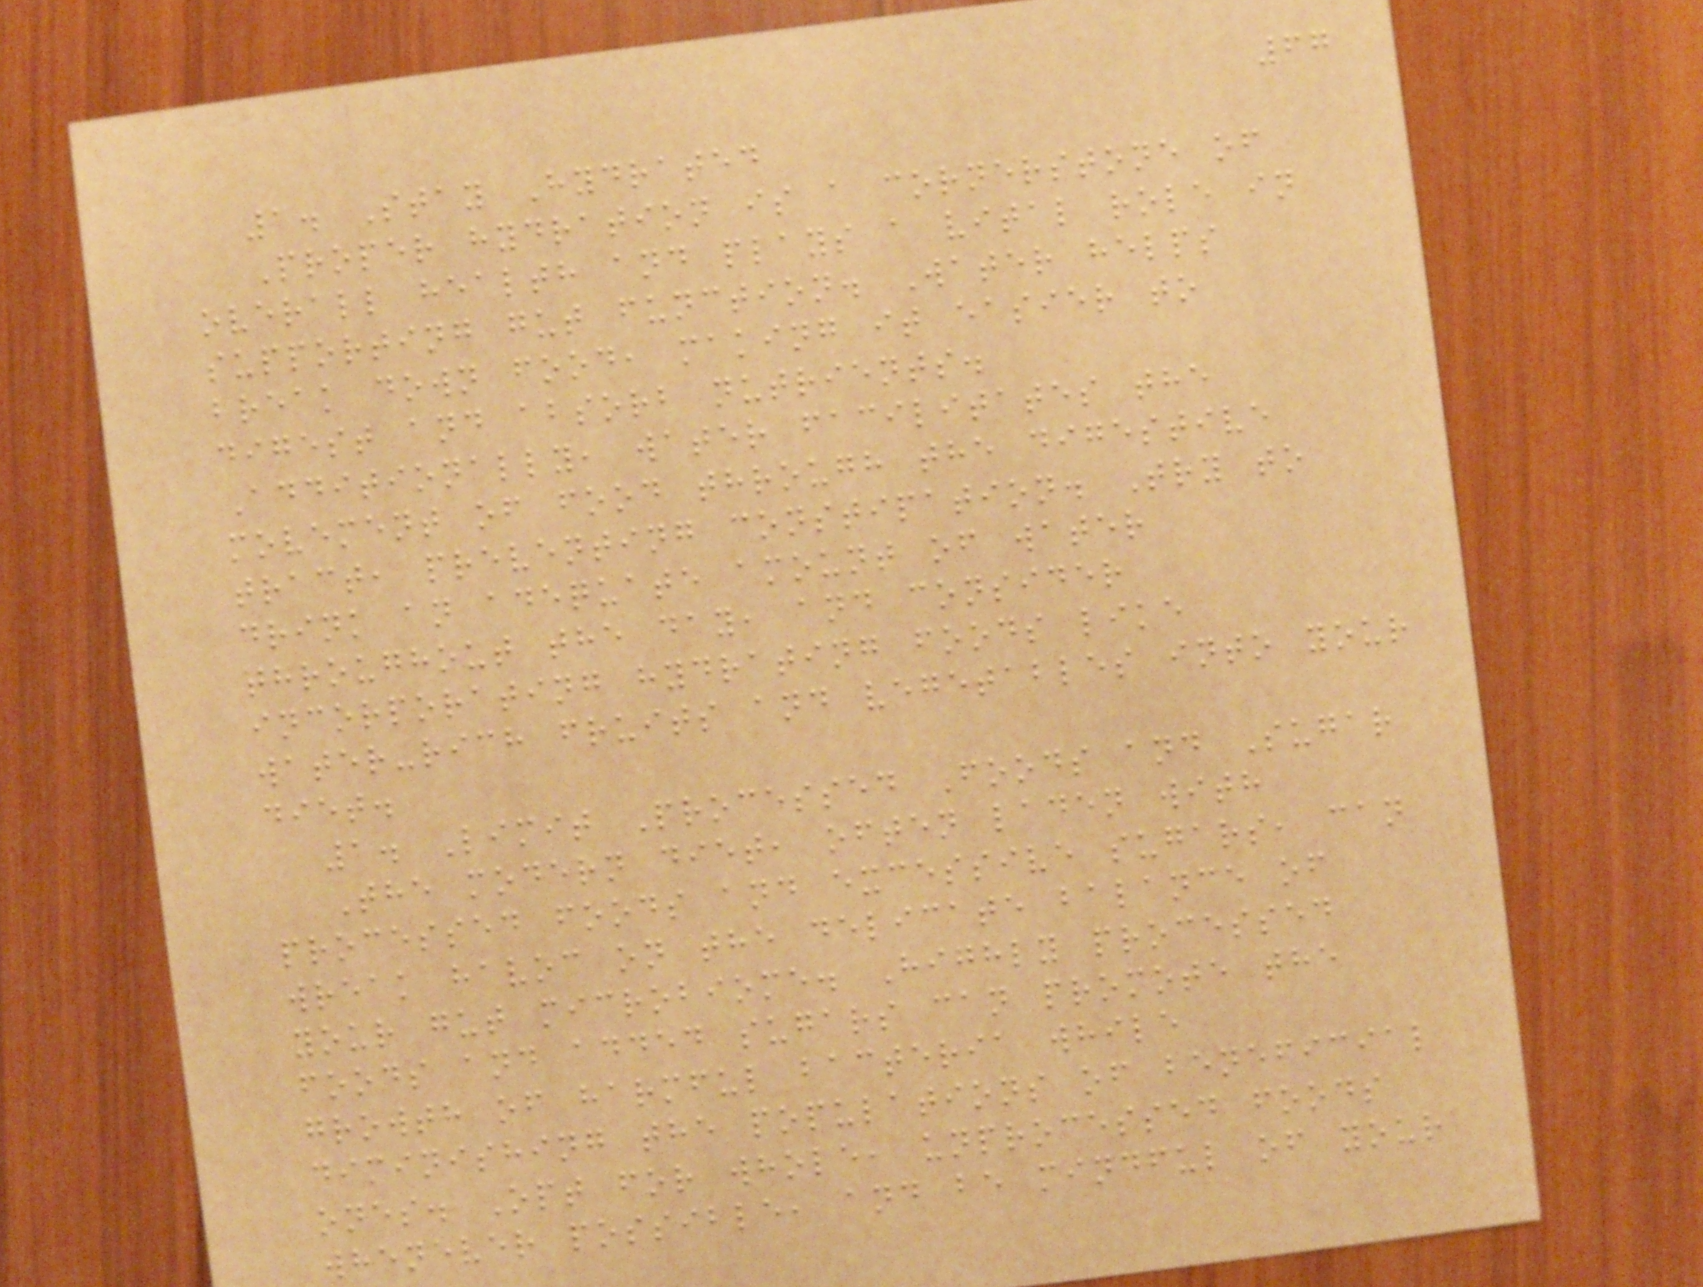67
1. Stay Hydrated
Proper hydration is a cornerstone of
overall health and plays a vital role in
supporting gut function. Water helps
break down food, making it easier to
digest and absorb nutrients.
Additionally, water facilitates the
movement of food through the digestive
tract, preventing constipation. Try to
drink an adequate amount of water
throughout the day, and consider
incorporating hydrating foods like
water-rich fruits and vegetables into your
diet.
1. Limit Processed Foods and Sugar
The modern diet, often laden with
processed foods and excessive sugars, can
wreak havoc on the delicate balance of
your gut microbiome. Highly processed
foods and added sugars can promote the
growth of harmful bacteria while
diminishing the populations of beneficial
ones. Opt for whole, unprocessed foods
whenever possible, and be mindful of your
